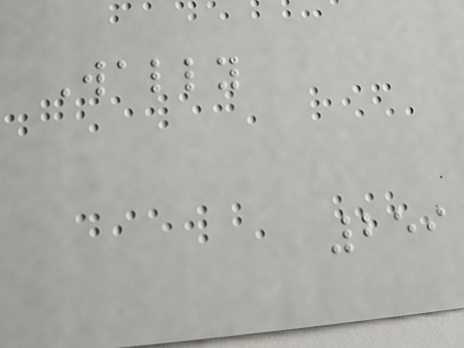Wally
259
